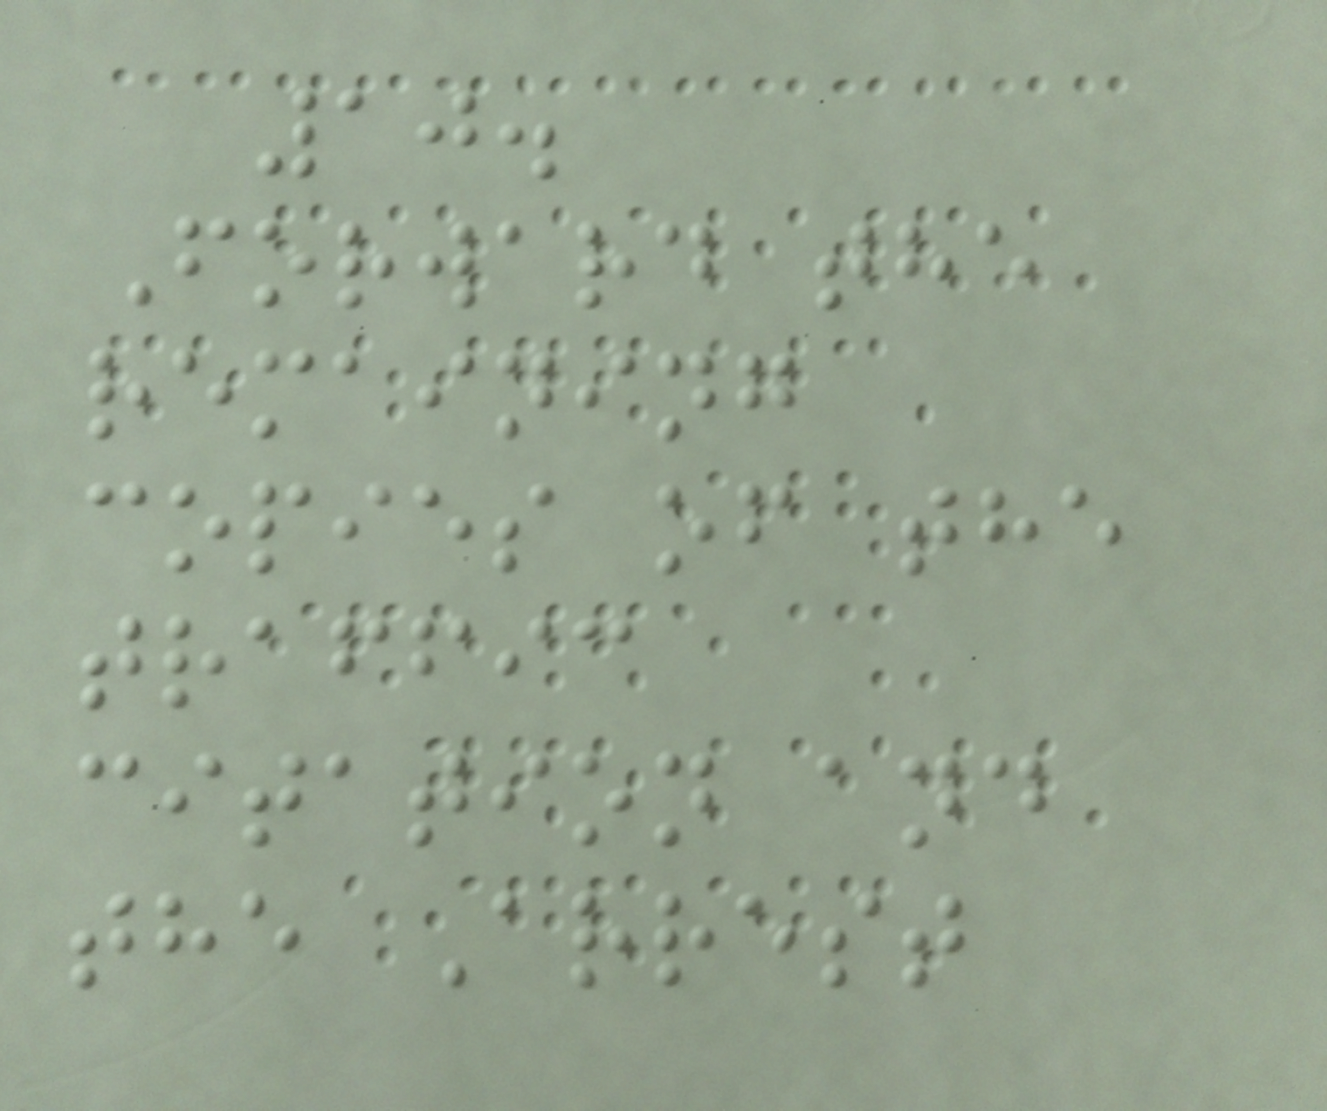10.
Forward the
remaining
copies of the
traffic
citation and
the Arrest
